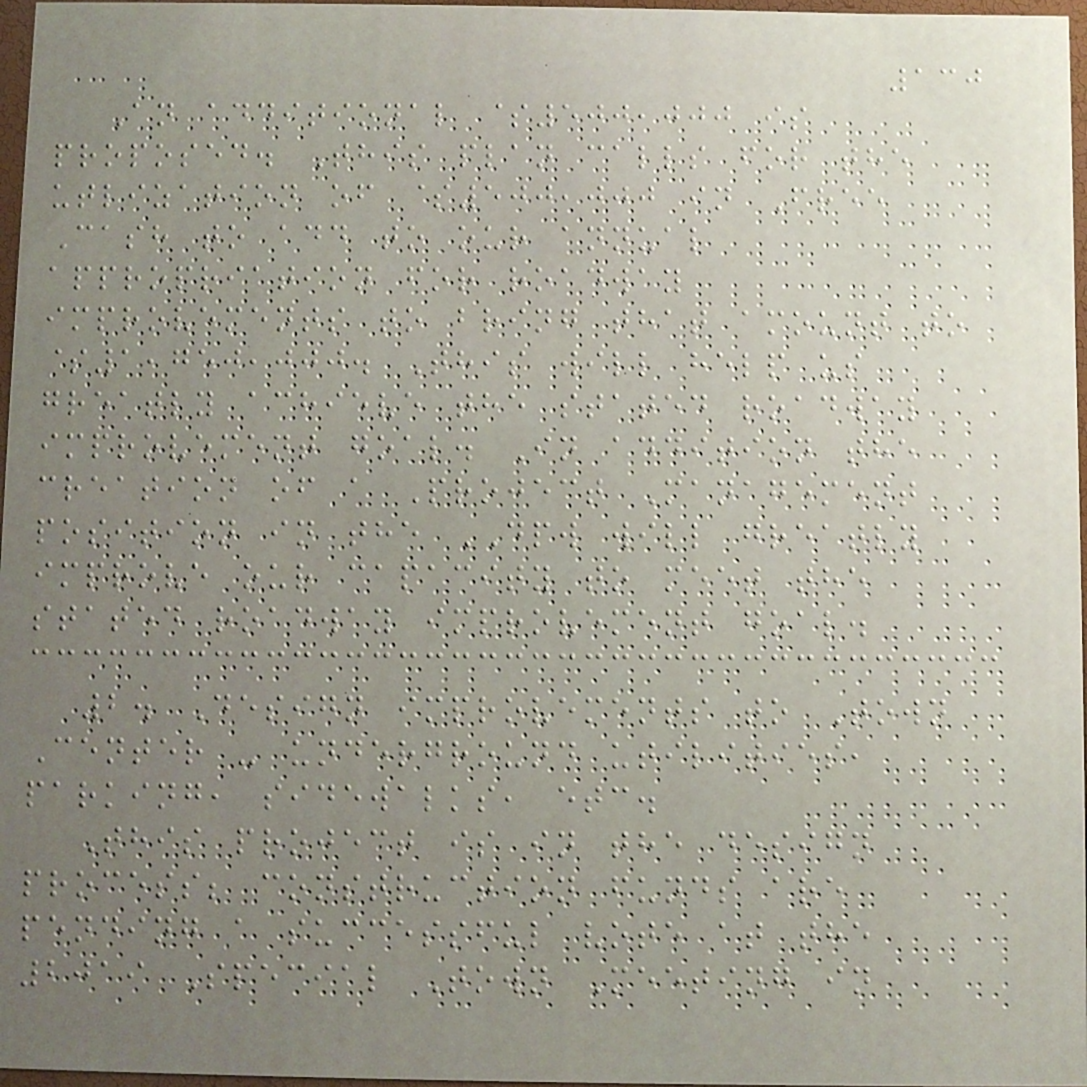130
An additional $500,000 is
proposed. This plan calls for the
utlization of $500,000 in Free
Cash to add to our annual
appropriation for roadway
improvements to bring that amount to
$1,750,000. This will help us
greatly achieve the stated roadway
improvement goal. In addition the
creation of a Project Management
position in the DPW will greatly
improve our capacity to meet the
stated roadway improvement goal.
2. Design improvements to Town
Center - underground utilities,
parking, sidewalks, etc.
This project is in the design
process; construction funds are
pending a successful vote at the
2019 Special Town Meeting in
